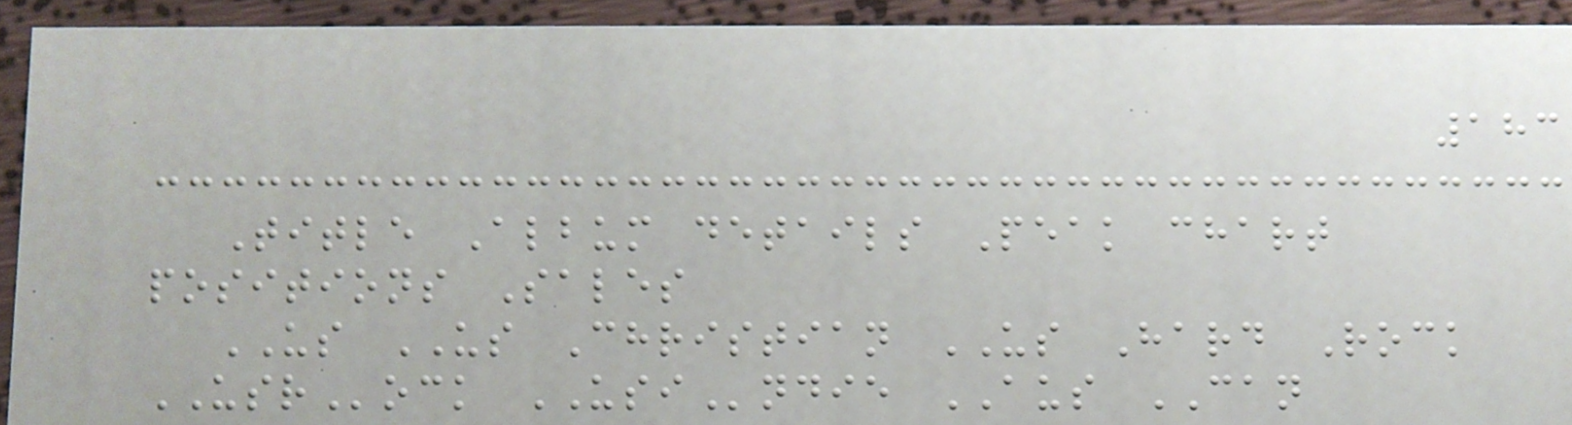183
Title Album details Peak chart
positions Sales
US US Christian US Hard Rock
USRock USIndie AUS CAN
